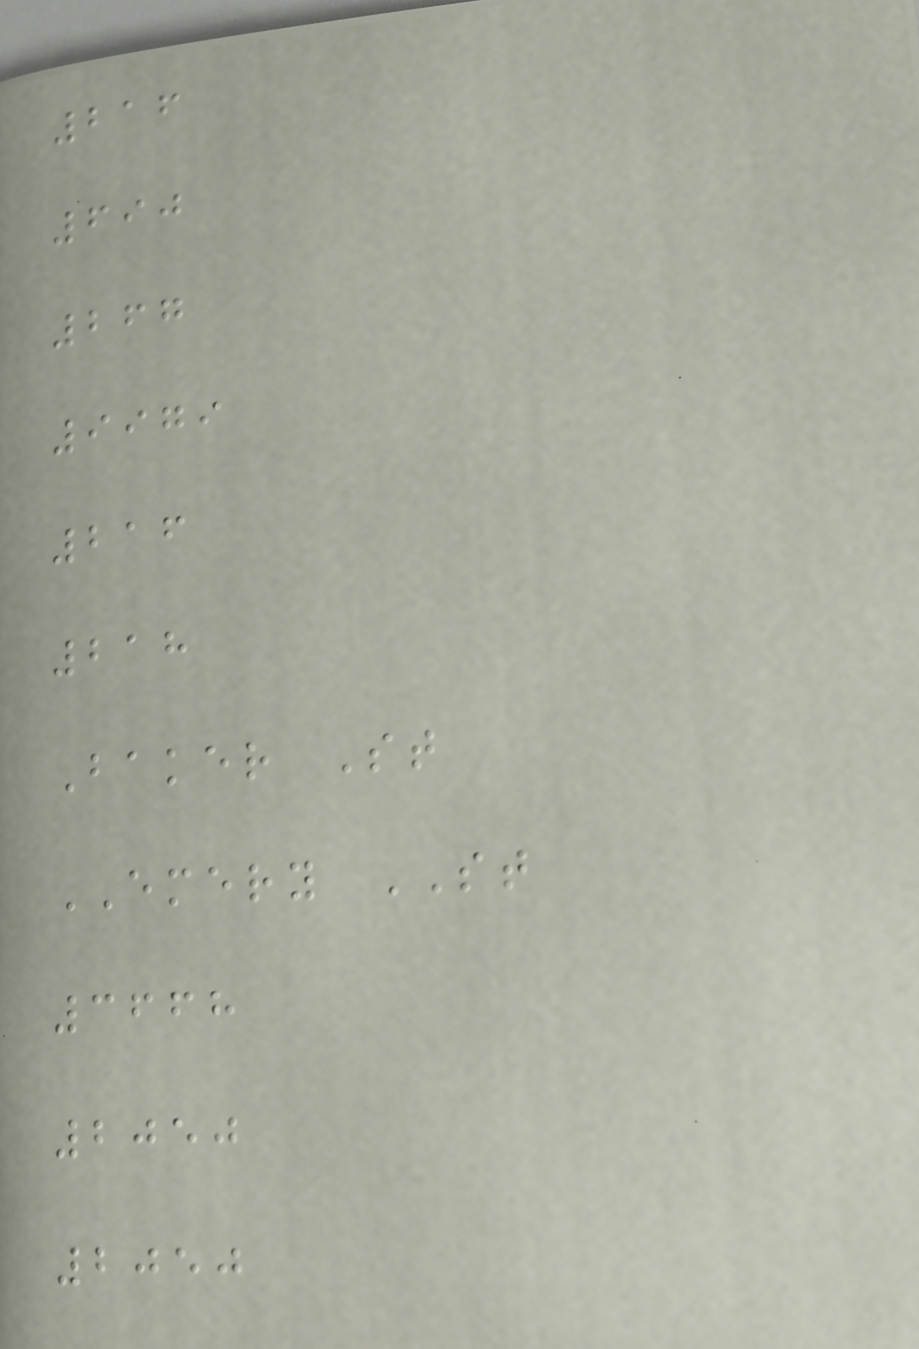216
690
267
9979
216
218
Baker St
EMERY ST
3668
2050
2050
